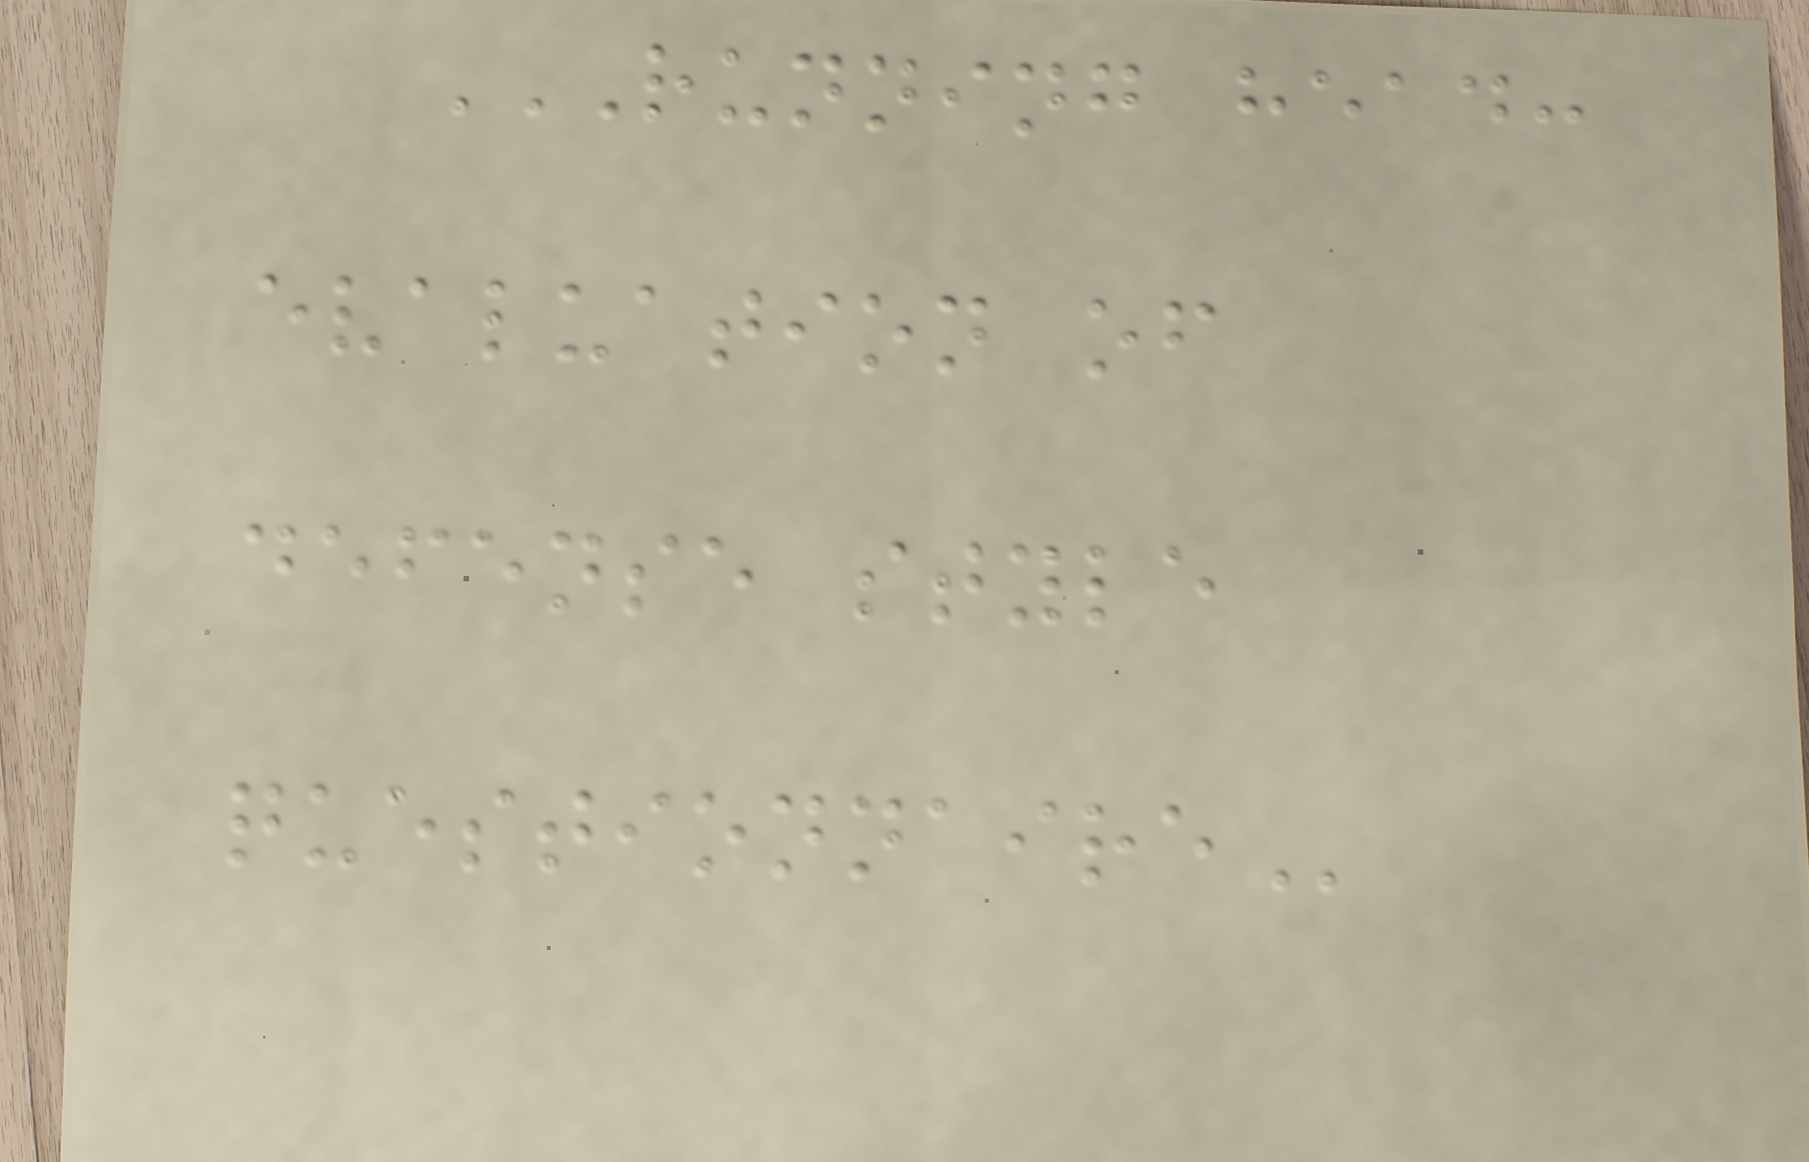RUNNING HEAD:
EVALUATION OF
DEFENSE STYLE
QUESTIONNAIRE
